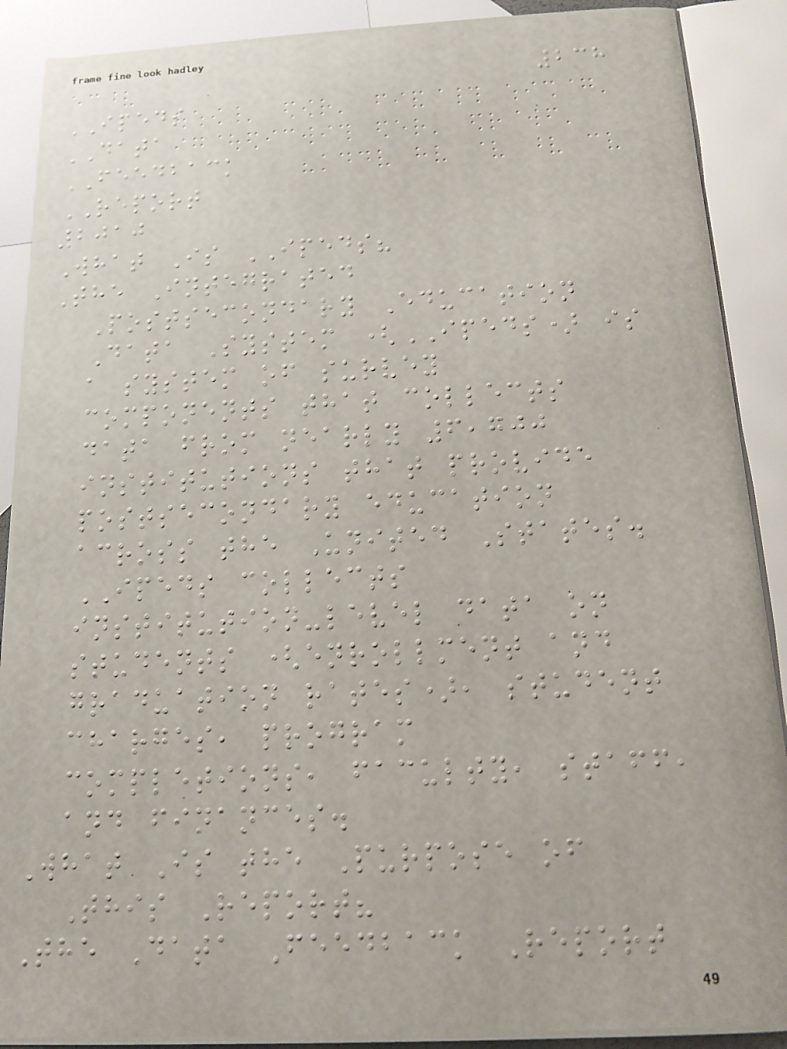238
IPEDS
DATA
FEEDBACK
REPORT
2010
What Is IPEDS?
The Integrated
Postsecondary Education
Data System (IPEDS) is
a system of survey
components that collects
data from nearly 6,700
institutions that provide
postsecondary education
across the United States.
IPEDS collects
institution-level data on
students (enrollment and
graduation rates), student
charges, program
completions, faculty, staff,
and finances.
What Is the Purpose of
This Report?
The Data Feedback Report
